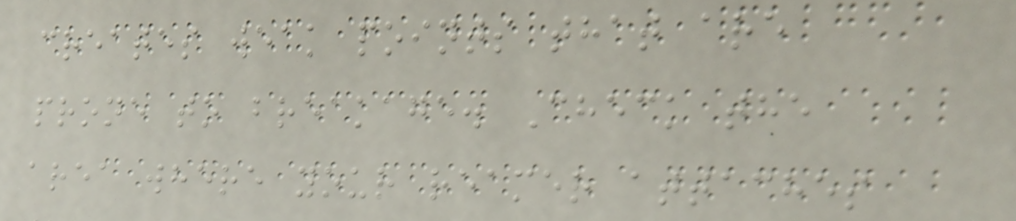creates weak points that are
prone to breakage. Check the
area where your reamer attaches
